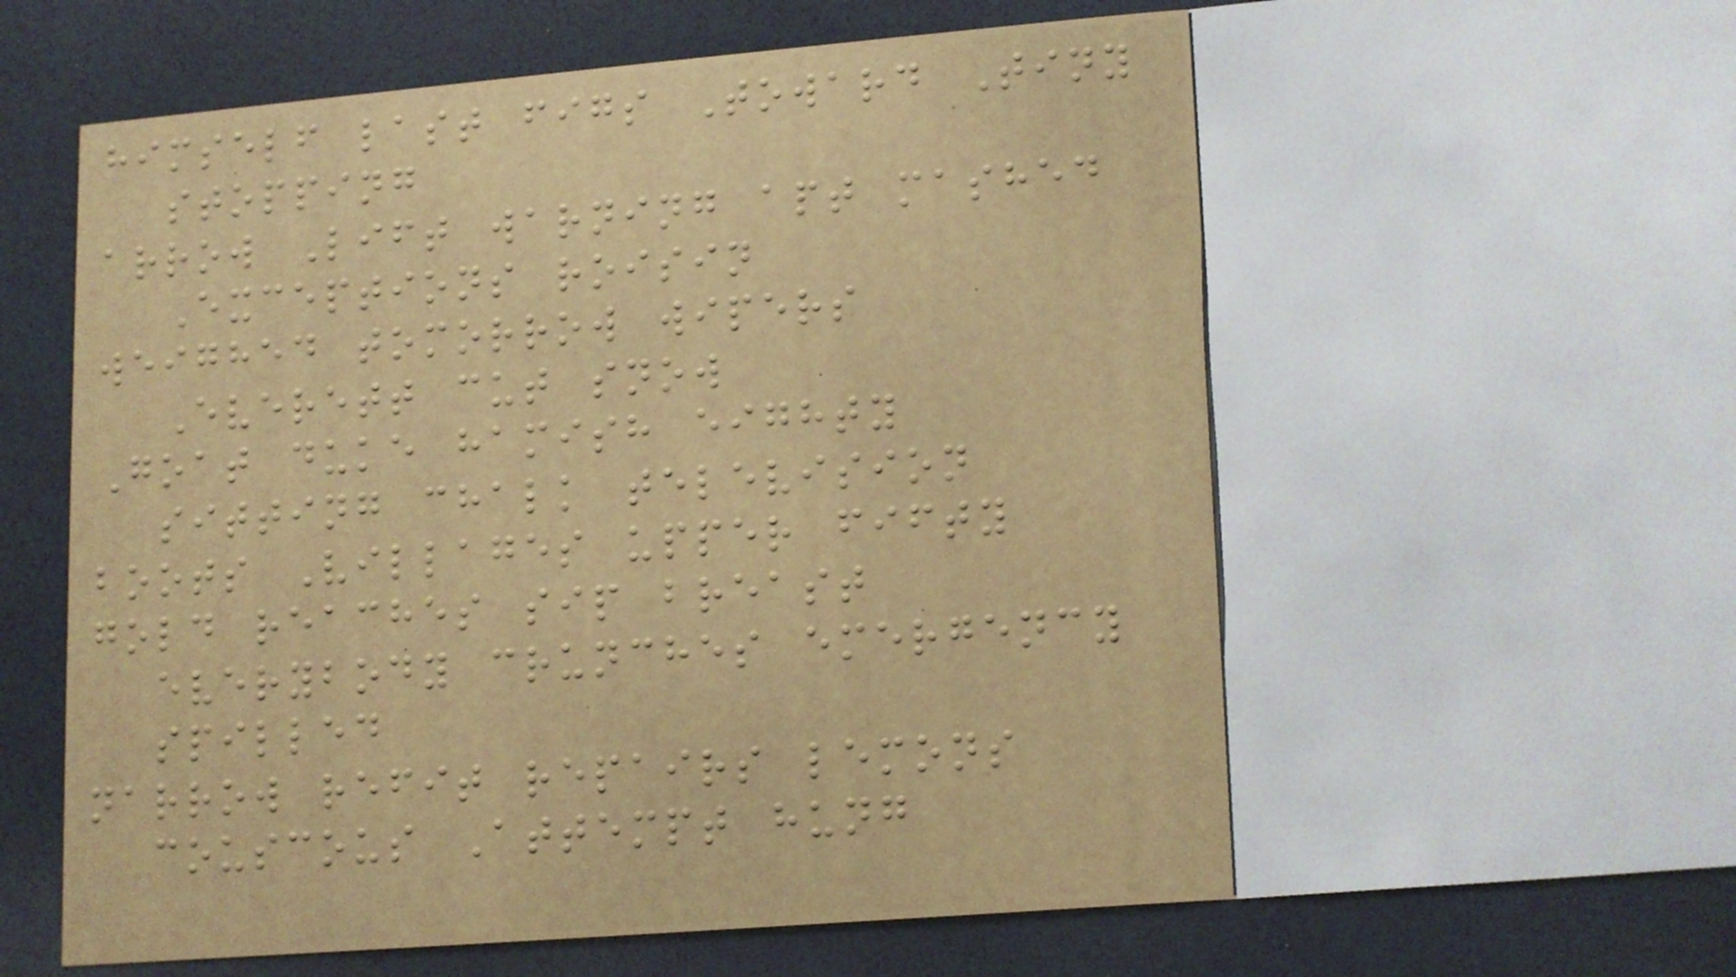himself last figs Toward Tiny
stopping
arrow Lift warning apt mashed
Exceptions roisin
weighed tomorrow wipers
Everett cut snow
Goat duke hamish eighty
sitting chalk television
boots Villages upper fifty
gold reaches sip breast
everybody crunches emergency
spilled
narrow refit repairs lemons
couscous Attempt hung
